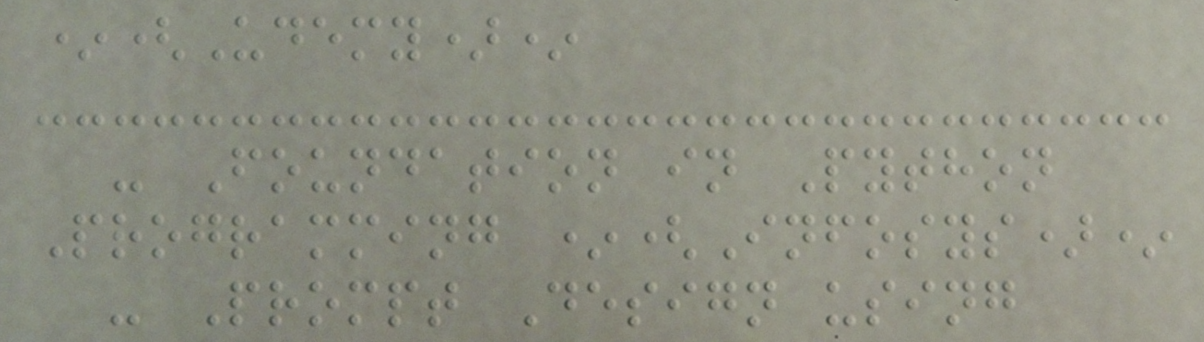*(Udemy)*
- Foundation in Python
Programming *(Infosys)*
- Prompt Design using
